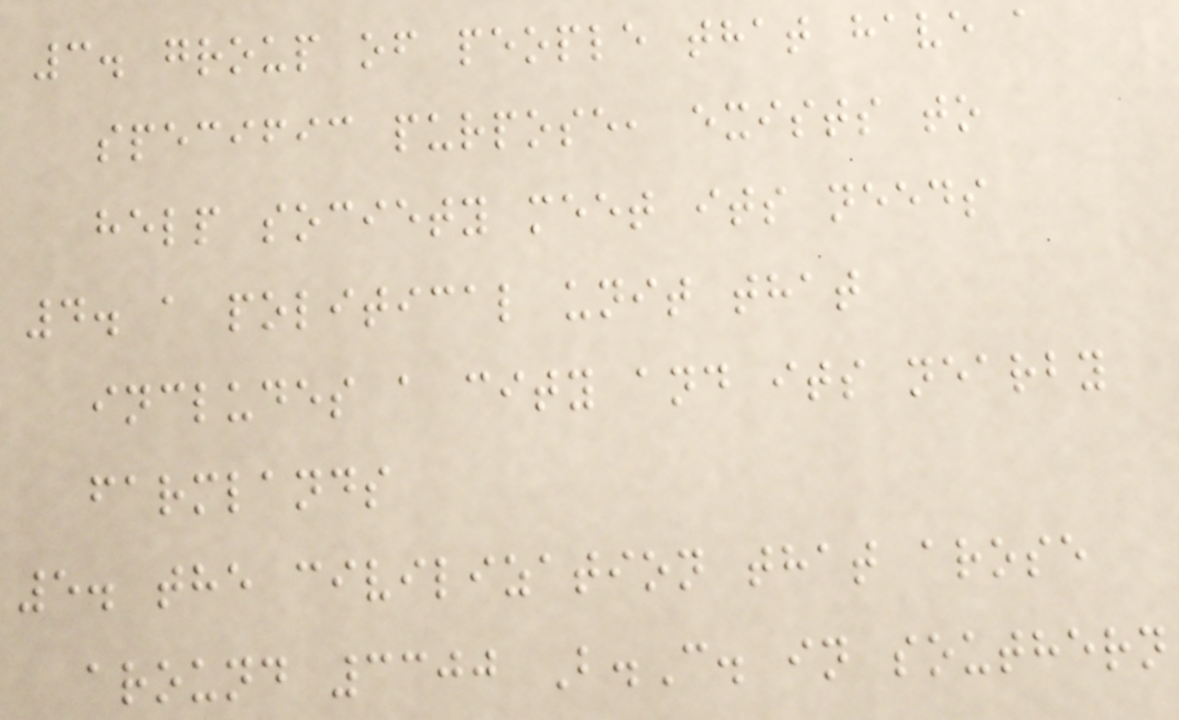3. group of people that have a
specific purpose, exists to
help society meet its needs
4. a political unit that
includes a city and its nearby
farmlands
5. the civilization that arose
around 3300 B.C. in southern
